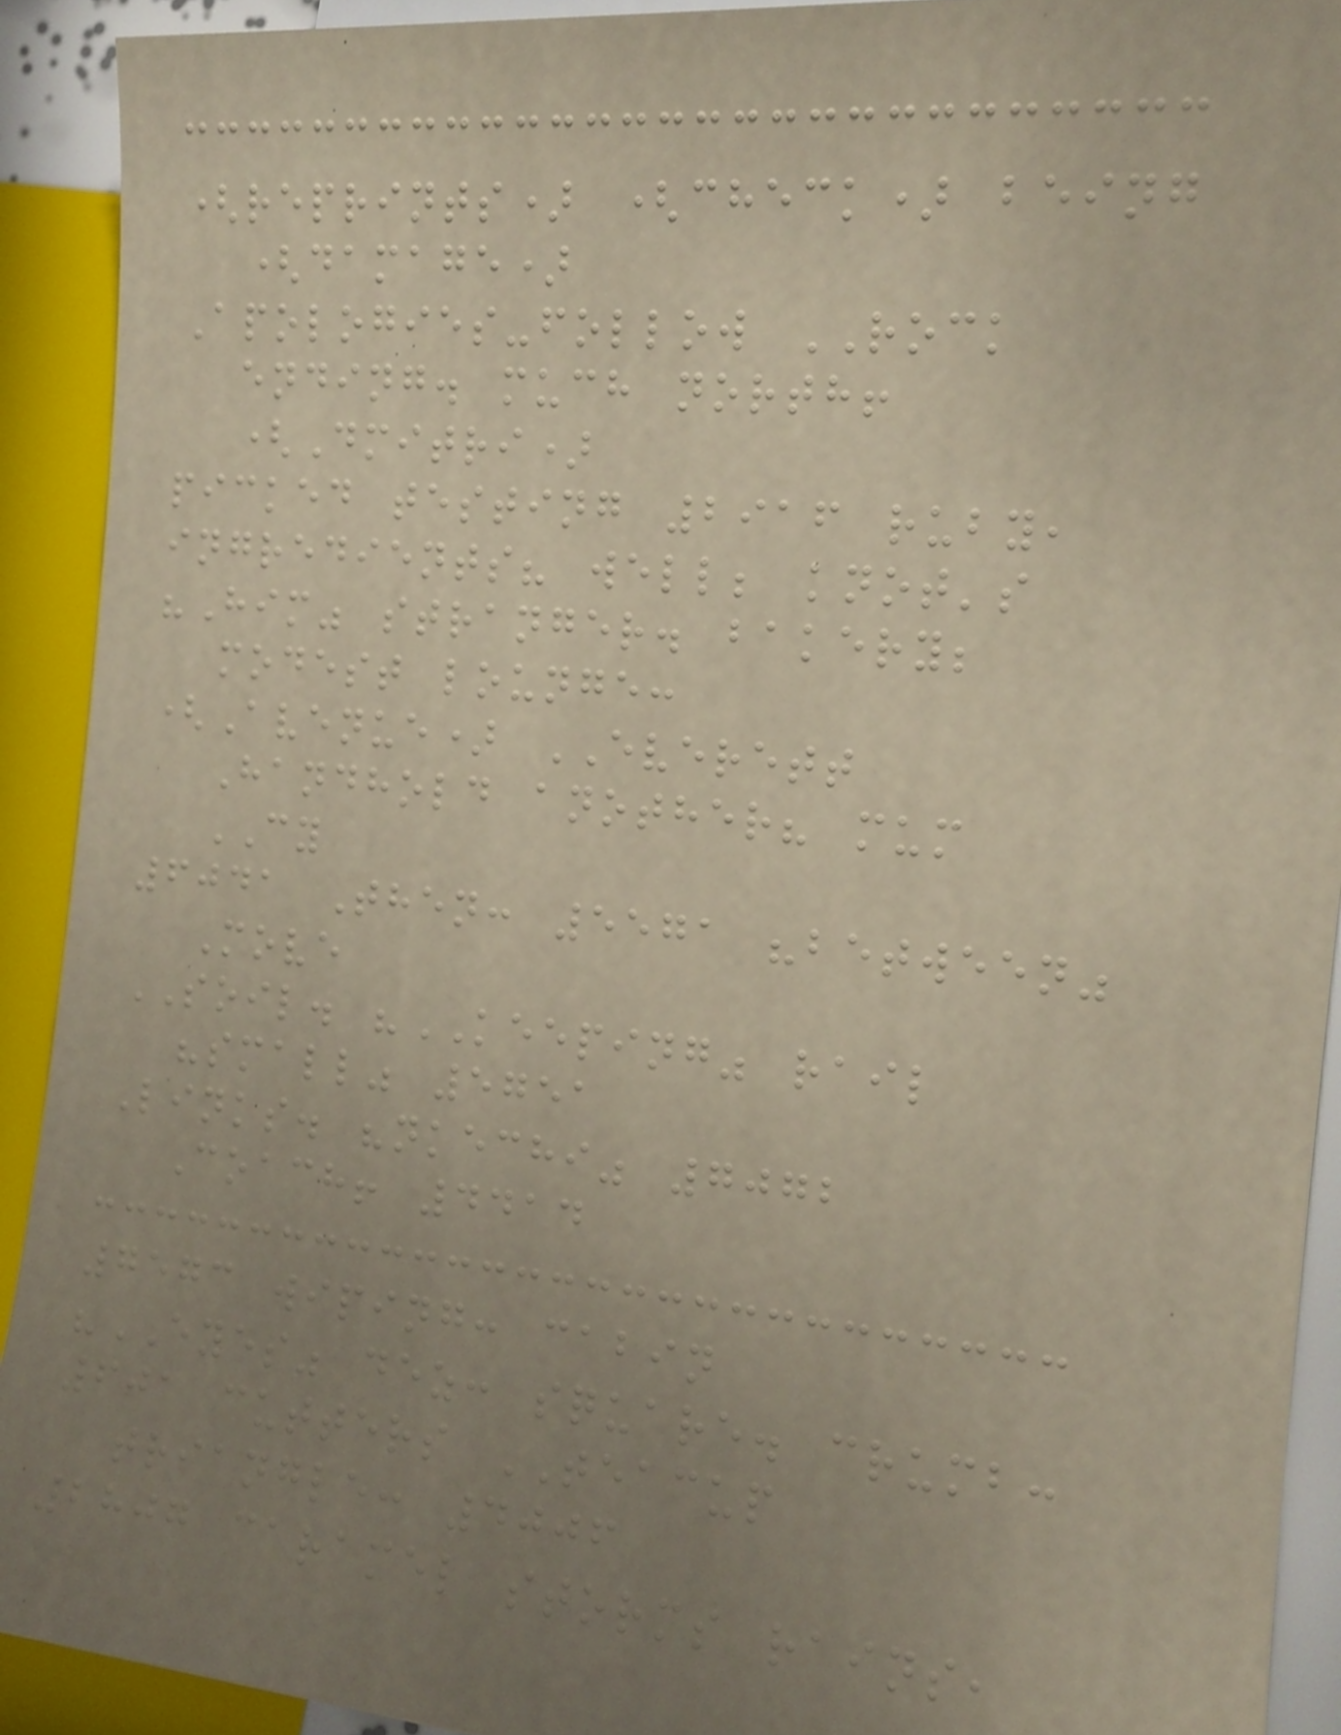(reprints) (check) being
(damage)
Apologies-follow ROCK
ending. much north!
(Dmitri)
picked testing 2916 ruby,
ingredients? well; knot's
"Him" stranger. bakery;
modest lounge:
(Avenue) EVERETT
Handhold another? mum
CY
6041 Then: 5571 "between"
Move
SOIL. "KEEPING" rail
"small" 5751
Links. "nkechi" 7072
Coach! 4414
7573 wiping: cabin
"EYES" dez: square. crumb:
601 cutters TEACUP
triangle: 4006
2807 caramel storms rains,
